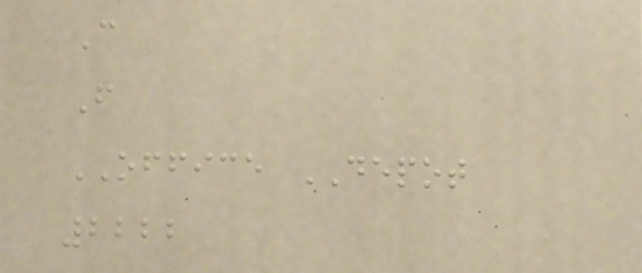C
F
OFFICE DEPOT
2222
